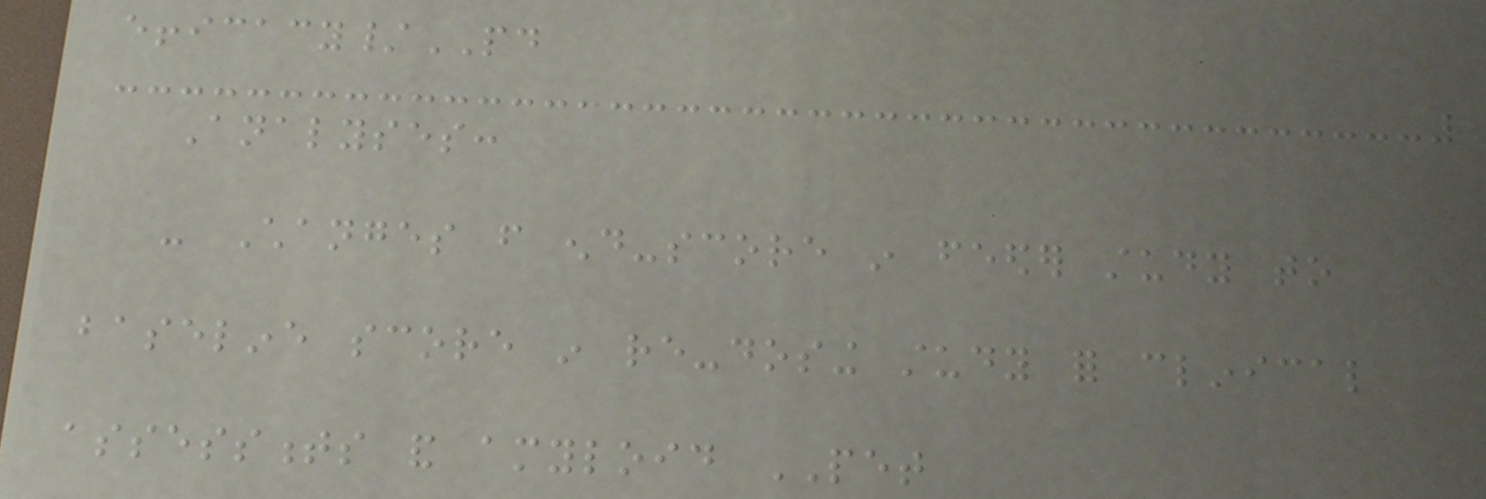efficacy/PD
Analyses:
- Changes from end-score in feeder study to
baseline score in re-dosing study for clinical
assessments and amyloid PET
